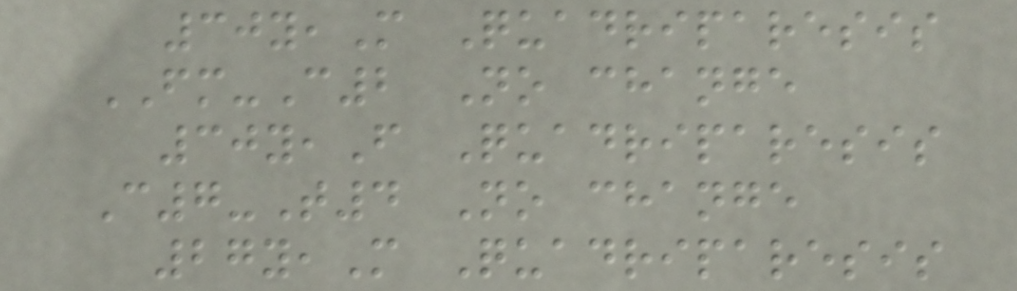30y,M Quadriparesis
FM-C2 No change
30y,F Quadriparesis
C7-T4 No change
27y,M Quadriparesis
